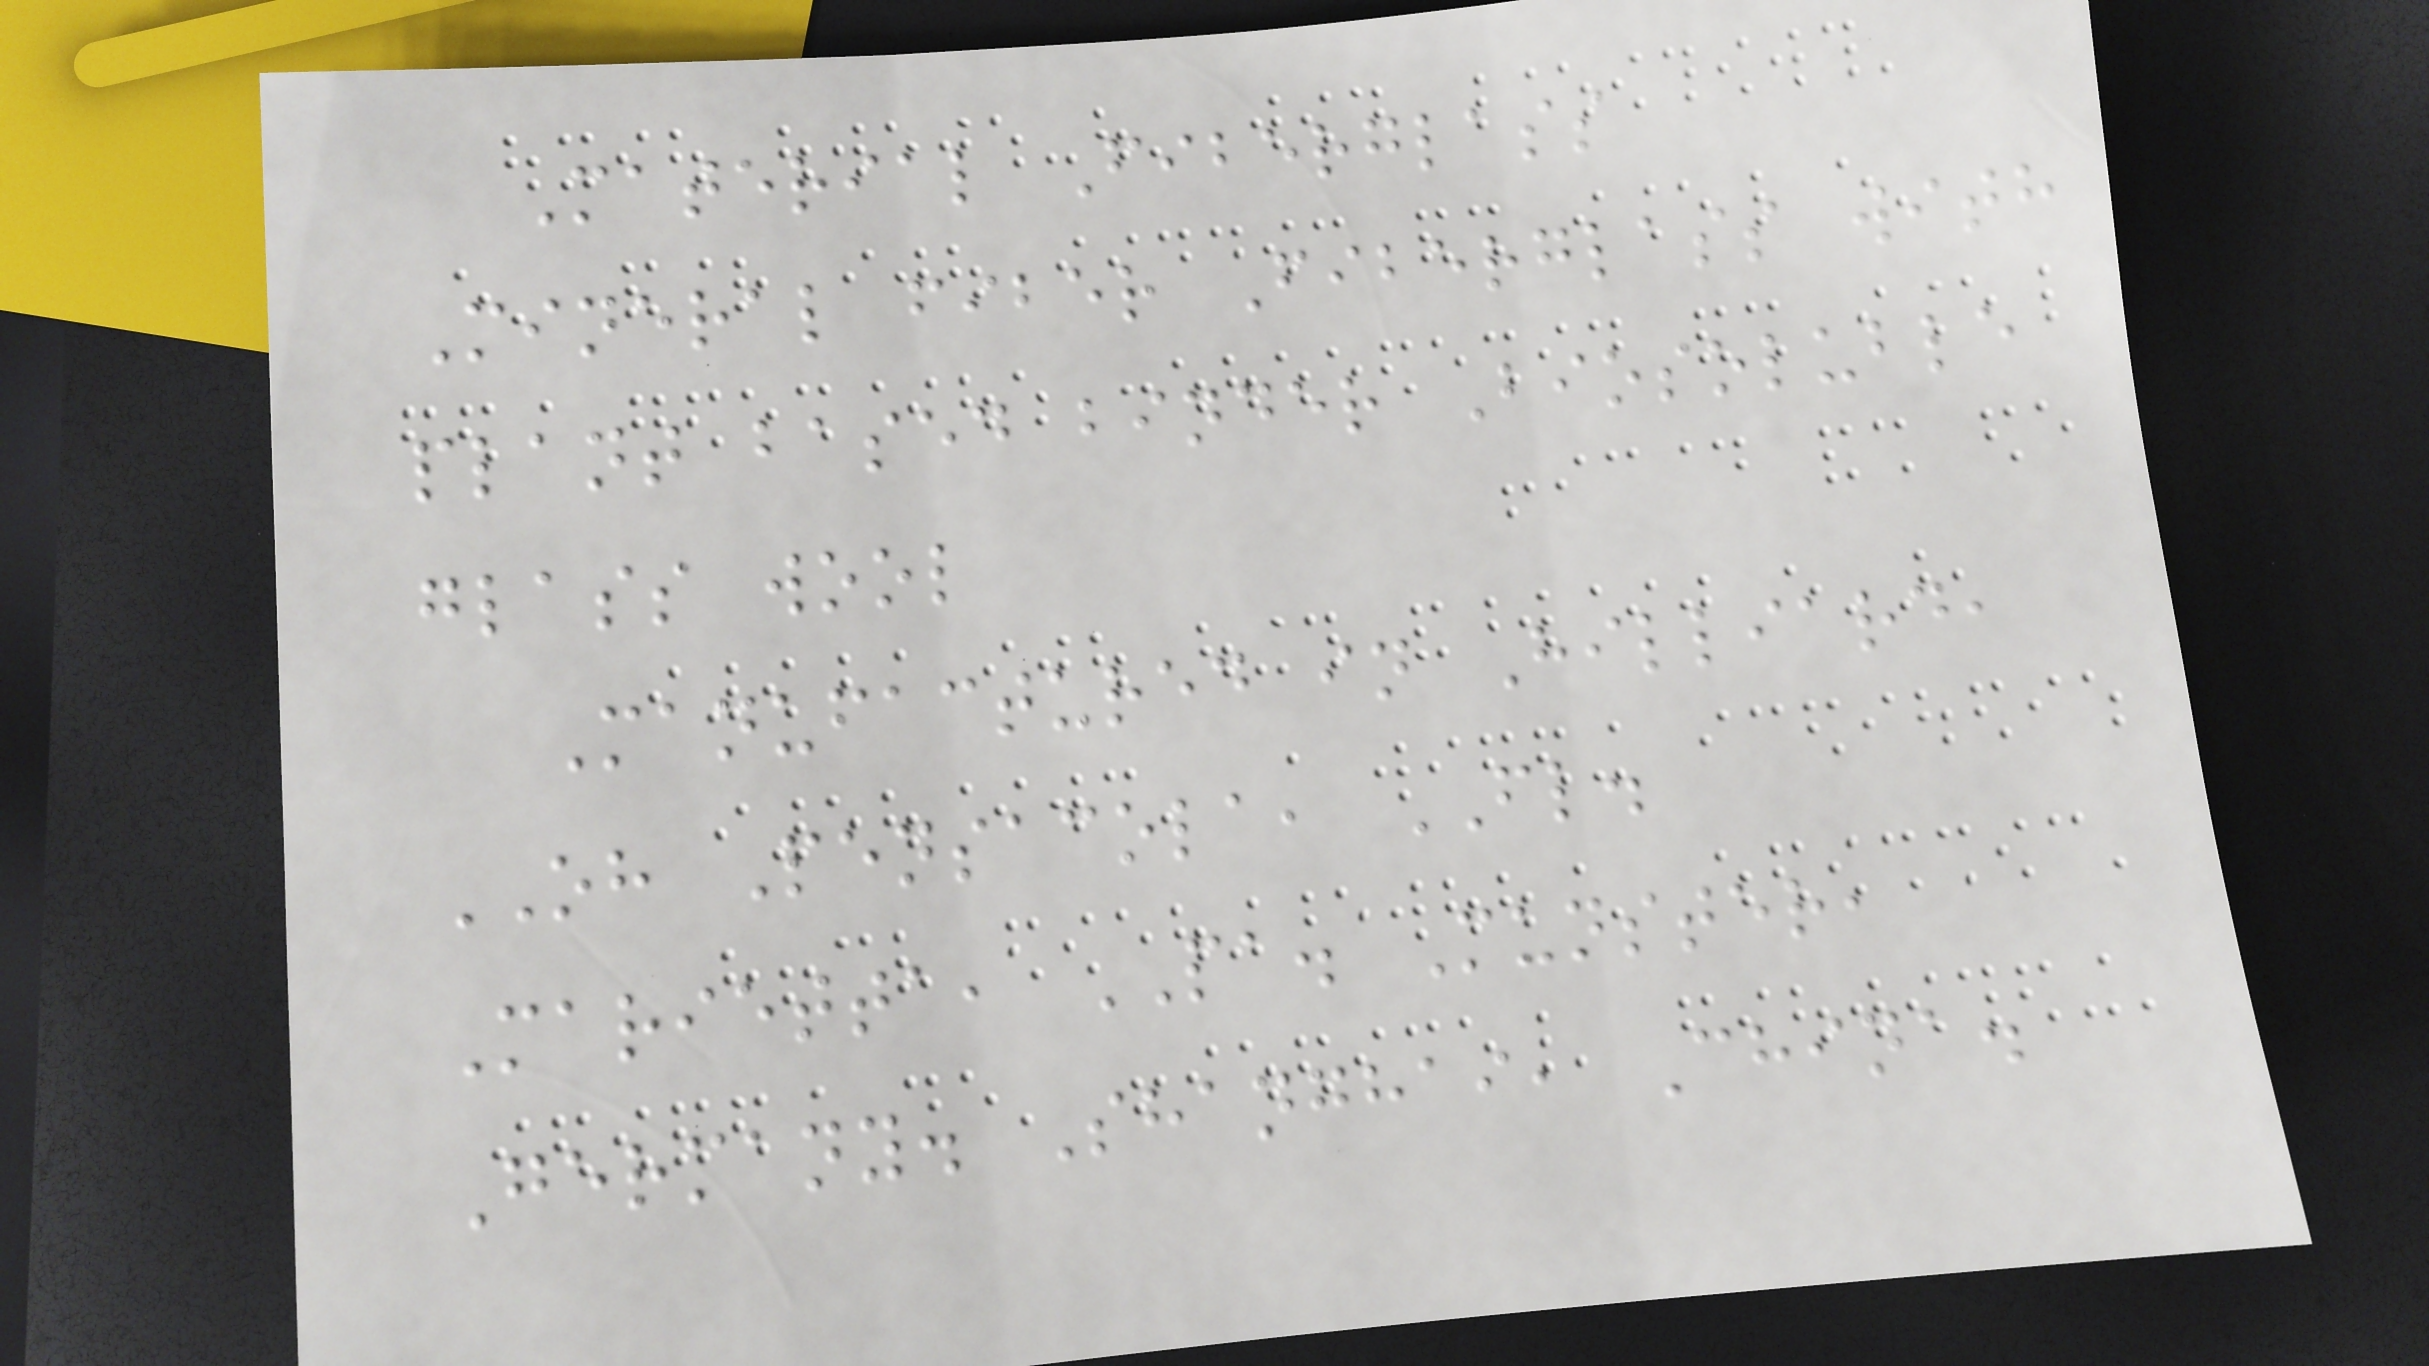Material Fiberglass
Mineral fiber Fiberglass with
plant based binder Biosoluble
glass wool
Manufactured in Hilliard,
OH Pensacola, FL.
Marietta, PA. Munster,
Germany. Shanghai, China.
